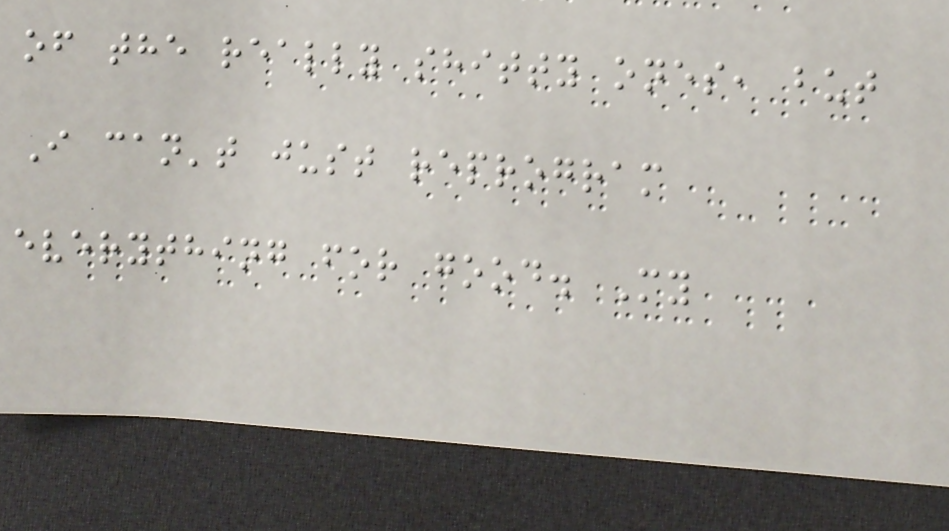of the really shitty ones, but
I can't just reprogram
everything for good. My
